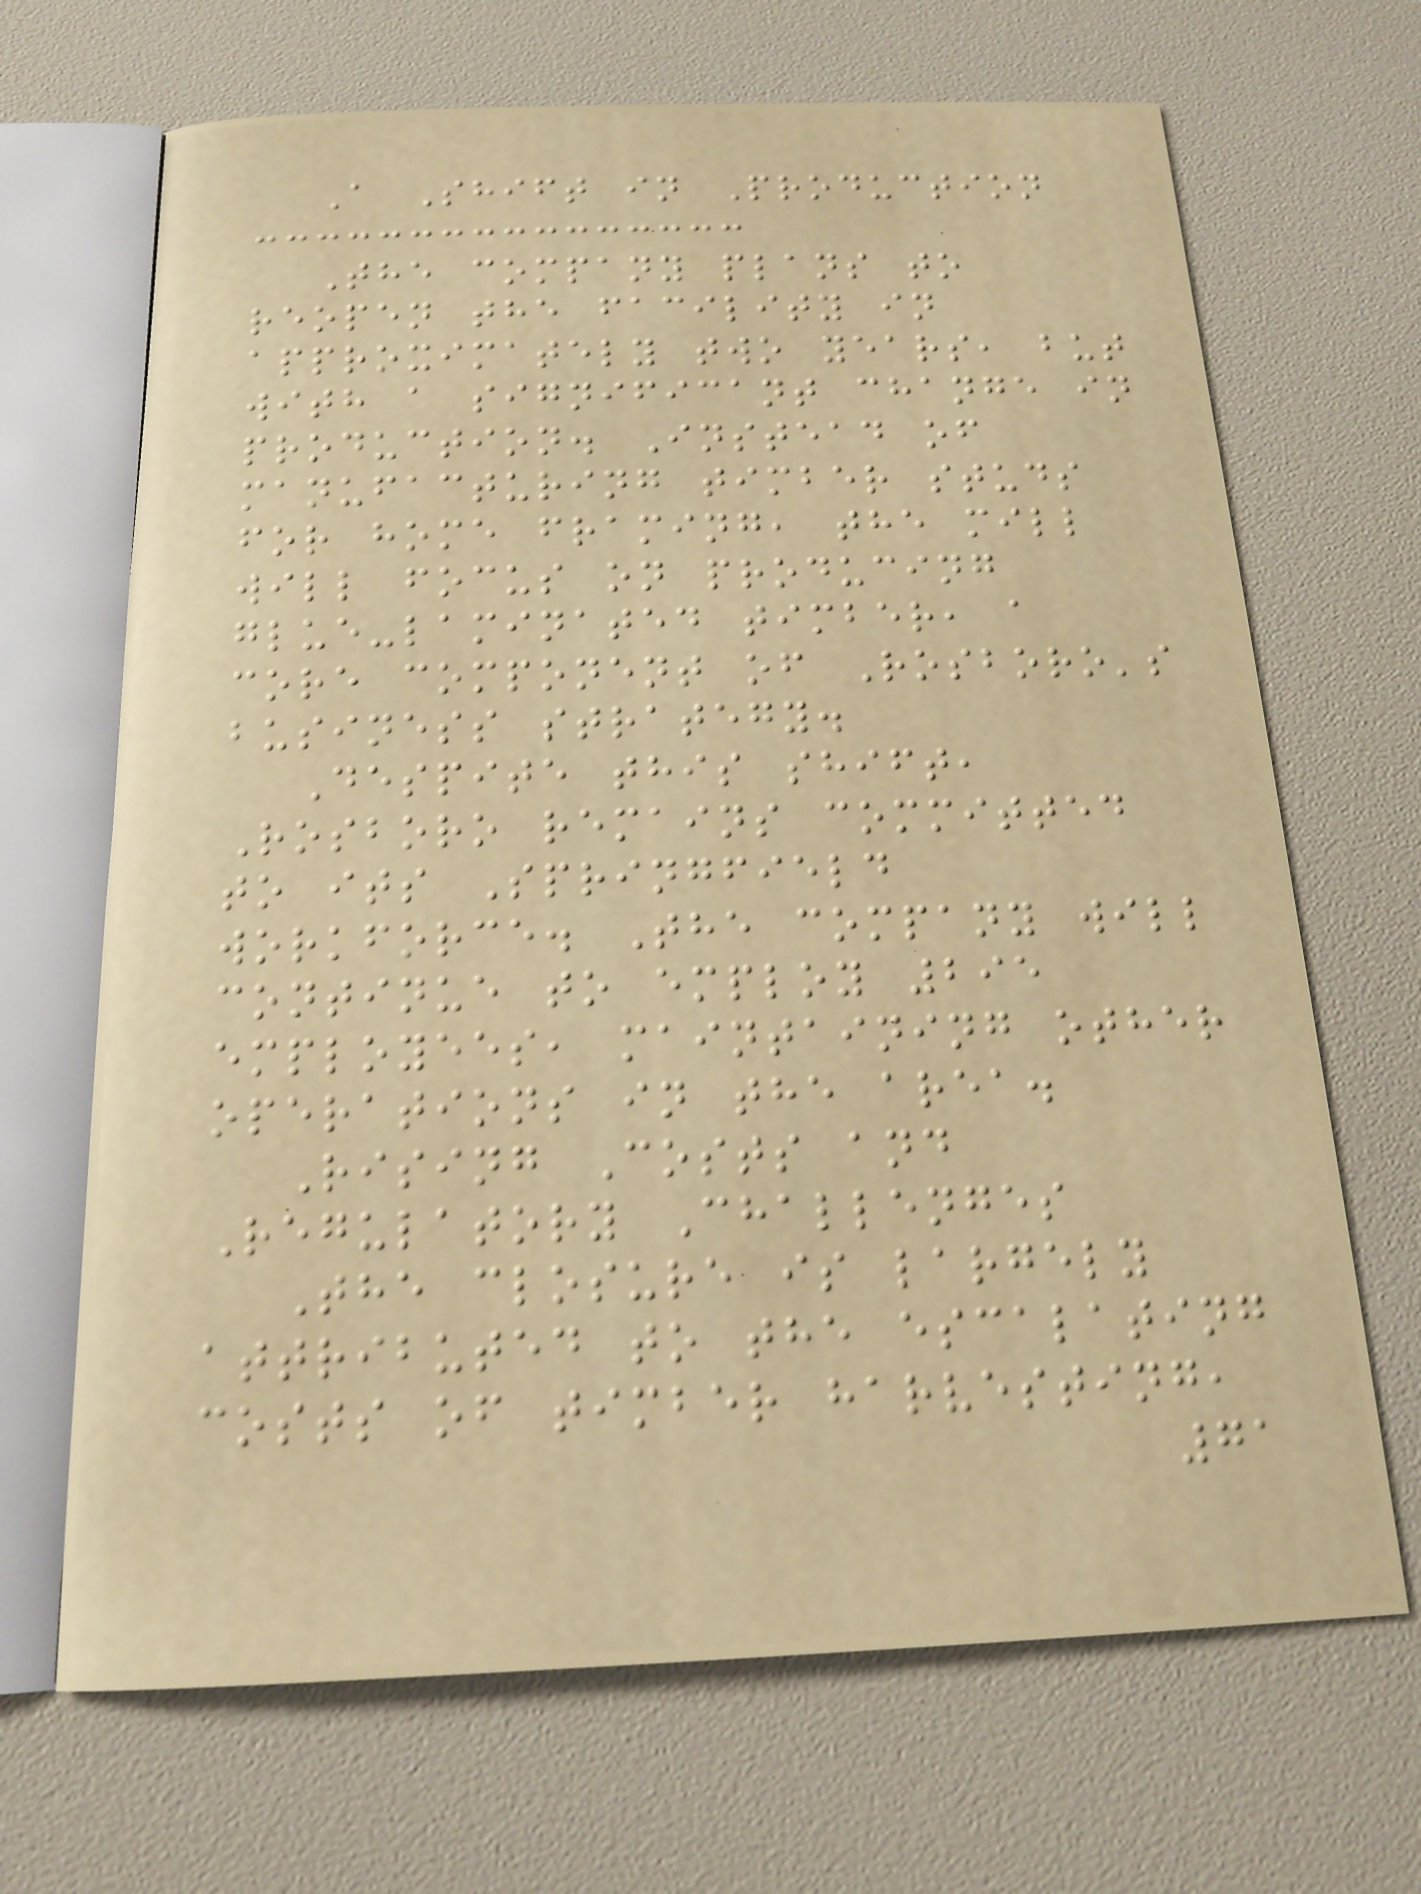A Shift in Production
The company plans to
reopen the facility in
approximately two years, but
with a significant change in
production. Instead of
manufacturing timber studs
for home framing, the mill
will focus on producing
glue-laminated timber, a
core component of Rosboro's
business strategy.
Despite this shift,
Rosboro remains committed
to its Springfield
workforce. The company will
continue to employ 295
employees, maintaining other
operations in the area.
Rising Costs and
Regulatory Challenges
The closure is largely
attributed to the escalating
costs of timber harvesting,
71
